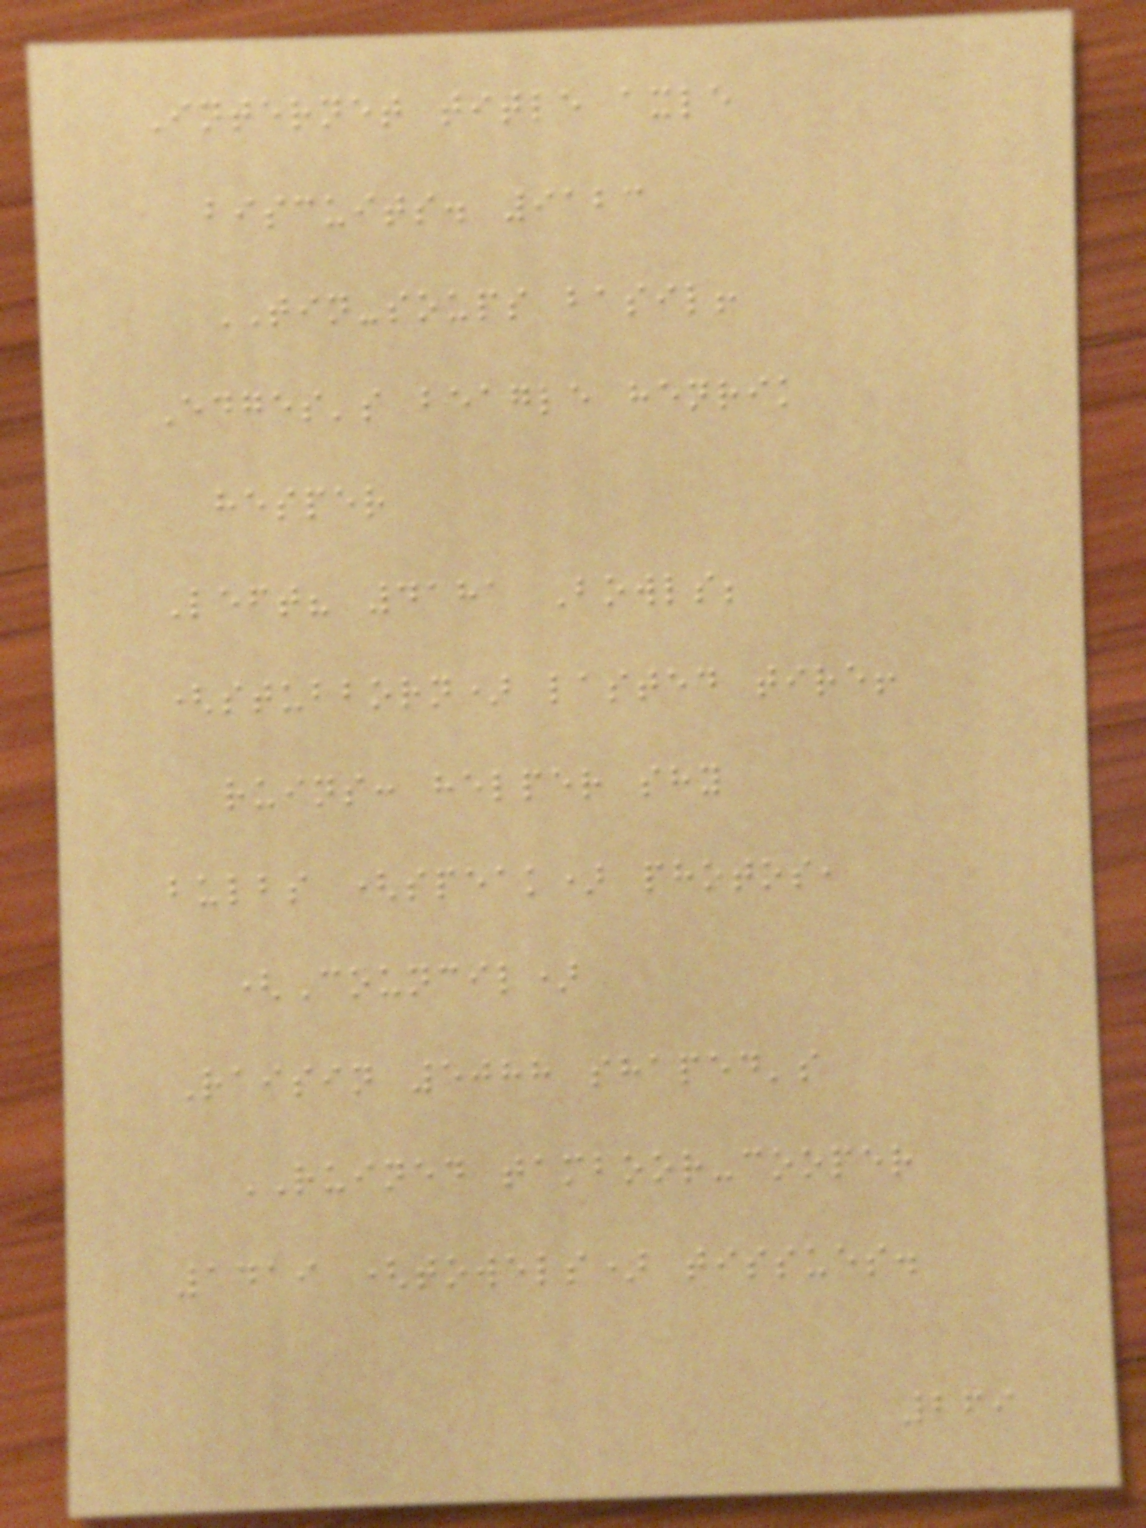Internet title axle
biscuits. 9123
TIN-soups basil!
Edges's beagle henrik
hesper
Left? 4181 Bowls;
(stubborn) lasted tire!
ruins: helper shy
bulbs (speak) photos,
(Council)
Raisin 5088 shaped's
RUINED tamboor-cooper
1419 (towels) tissues.
269
